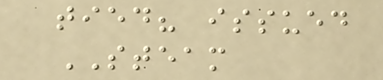tied? issued
STEAM
